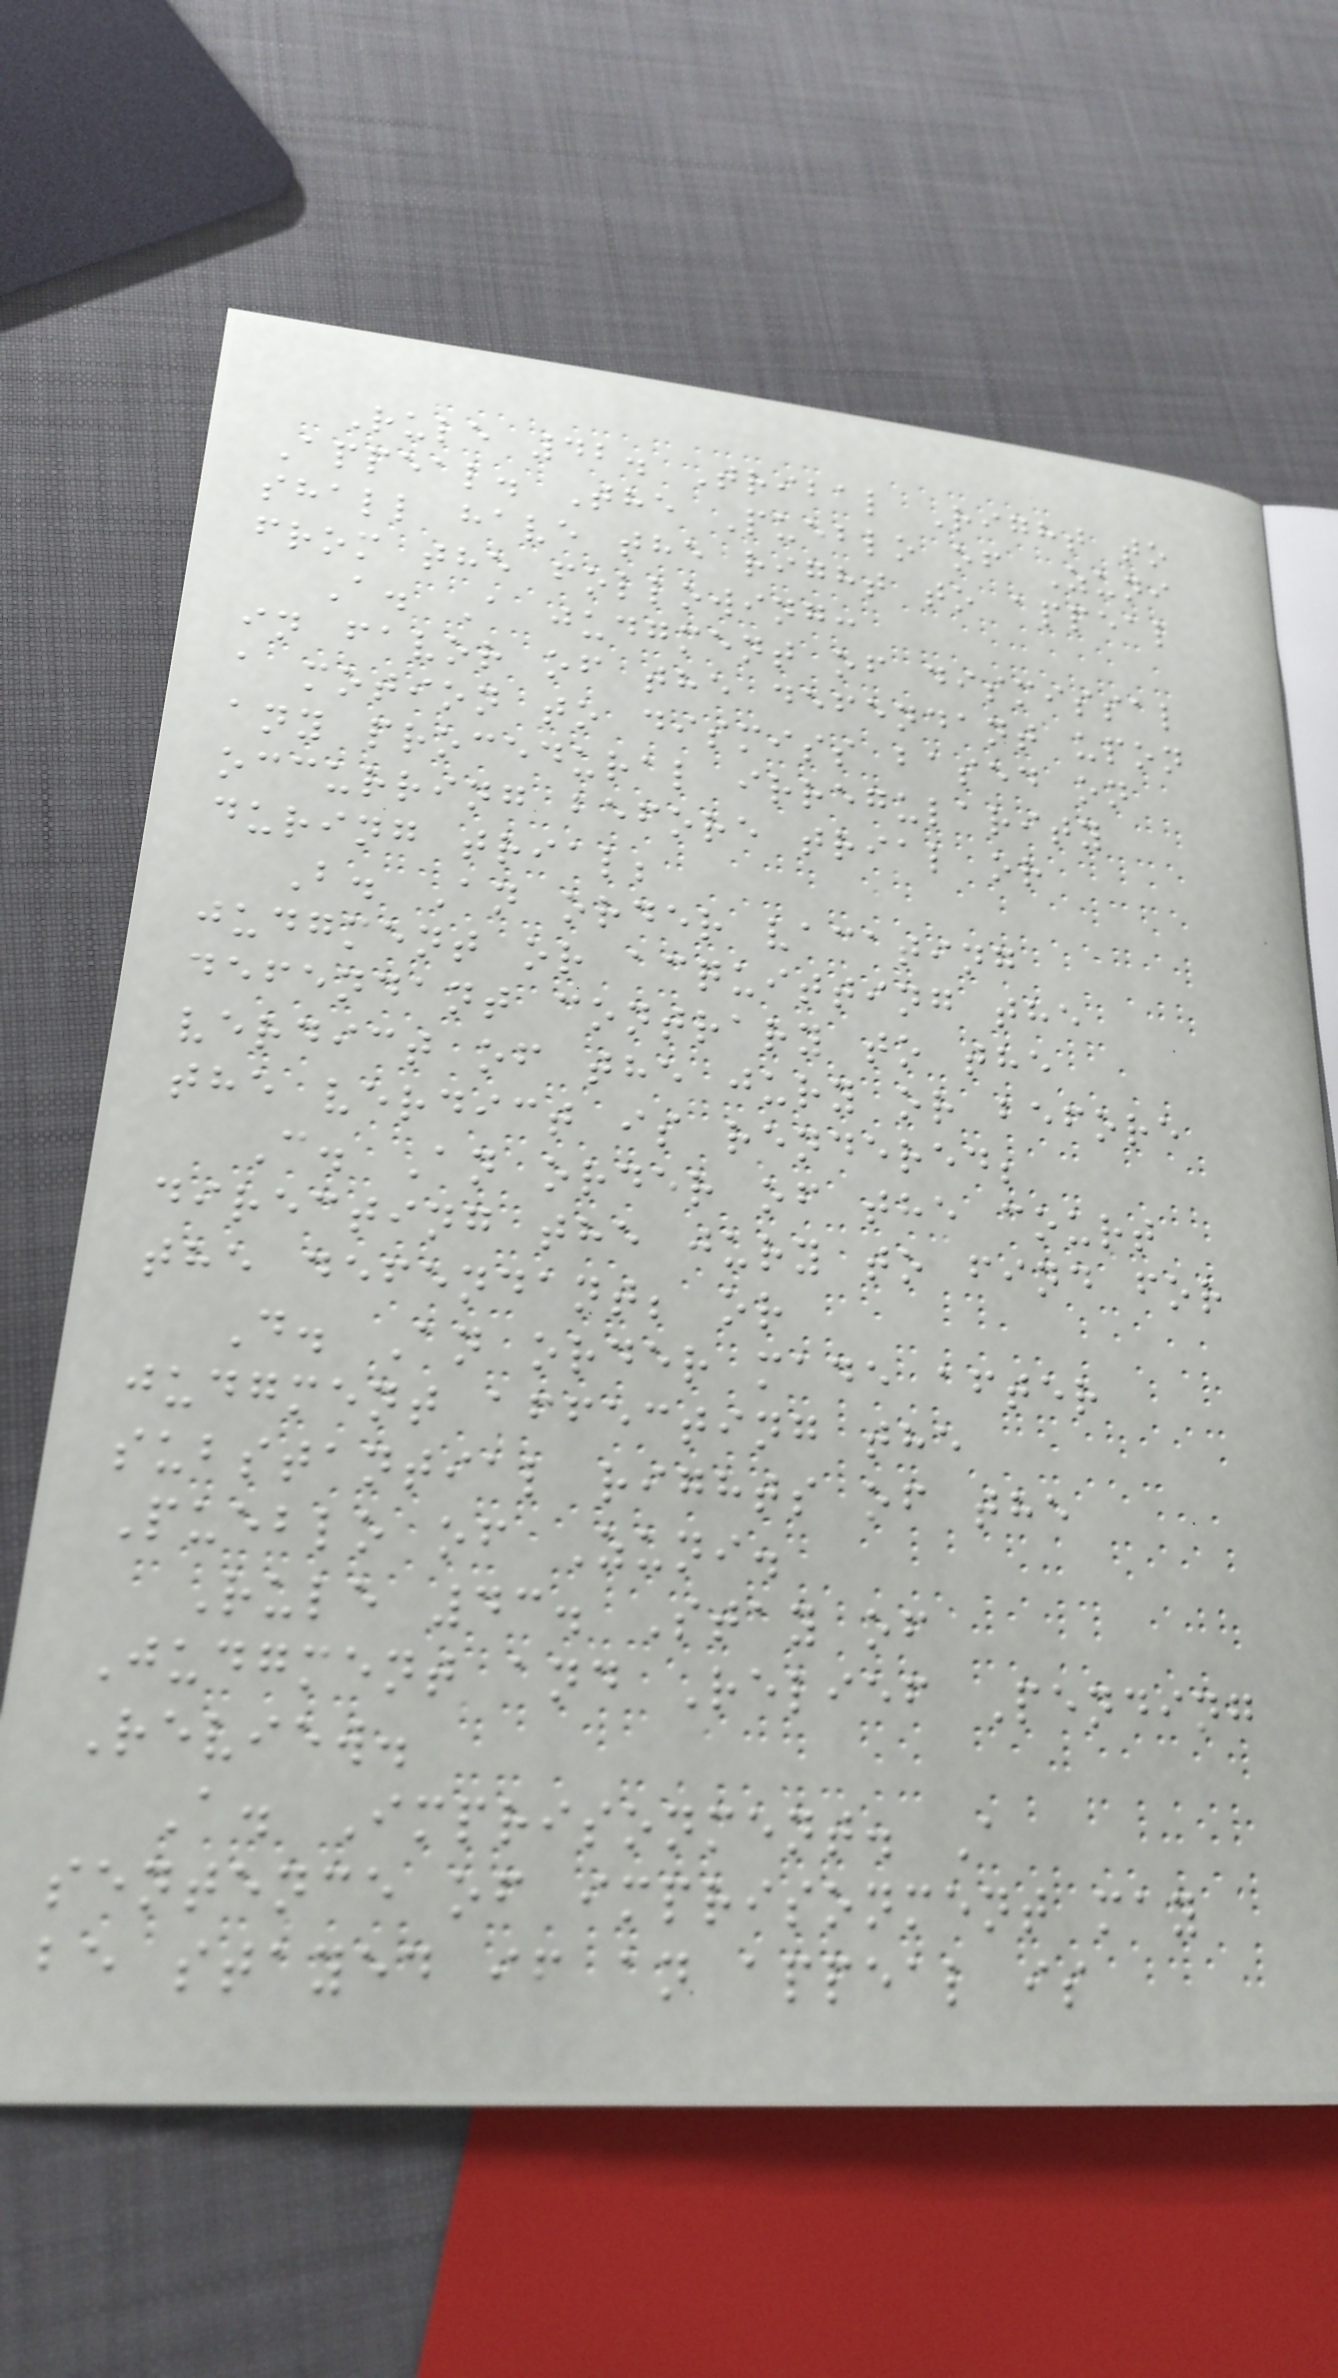Rule 42. Tribal Right to
Appeal. The Pueblo of Zuni
shall have the right to appeal
from the following:
A. A judgment of dismissal
in favor of the defendant upon
a motion to dismiss based on
any procedural irregularity
occurring before trial or
during trial;
B. An order vacating
judgment or acquitting the
defendant contrary to the
verdict of the jury or before
the verdict is rendered;
C. An order of the court
directing the jury to find for
the defendant; or
D. An order made after
judgment affecting the
substantial rights of the
Pueblo of Zuni.
Rule 43. Stay of
Judgment and Relief Pending
Review.
A. Imprisonment. A
sentence of imprisonment may
be stayed if an appeal is
